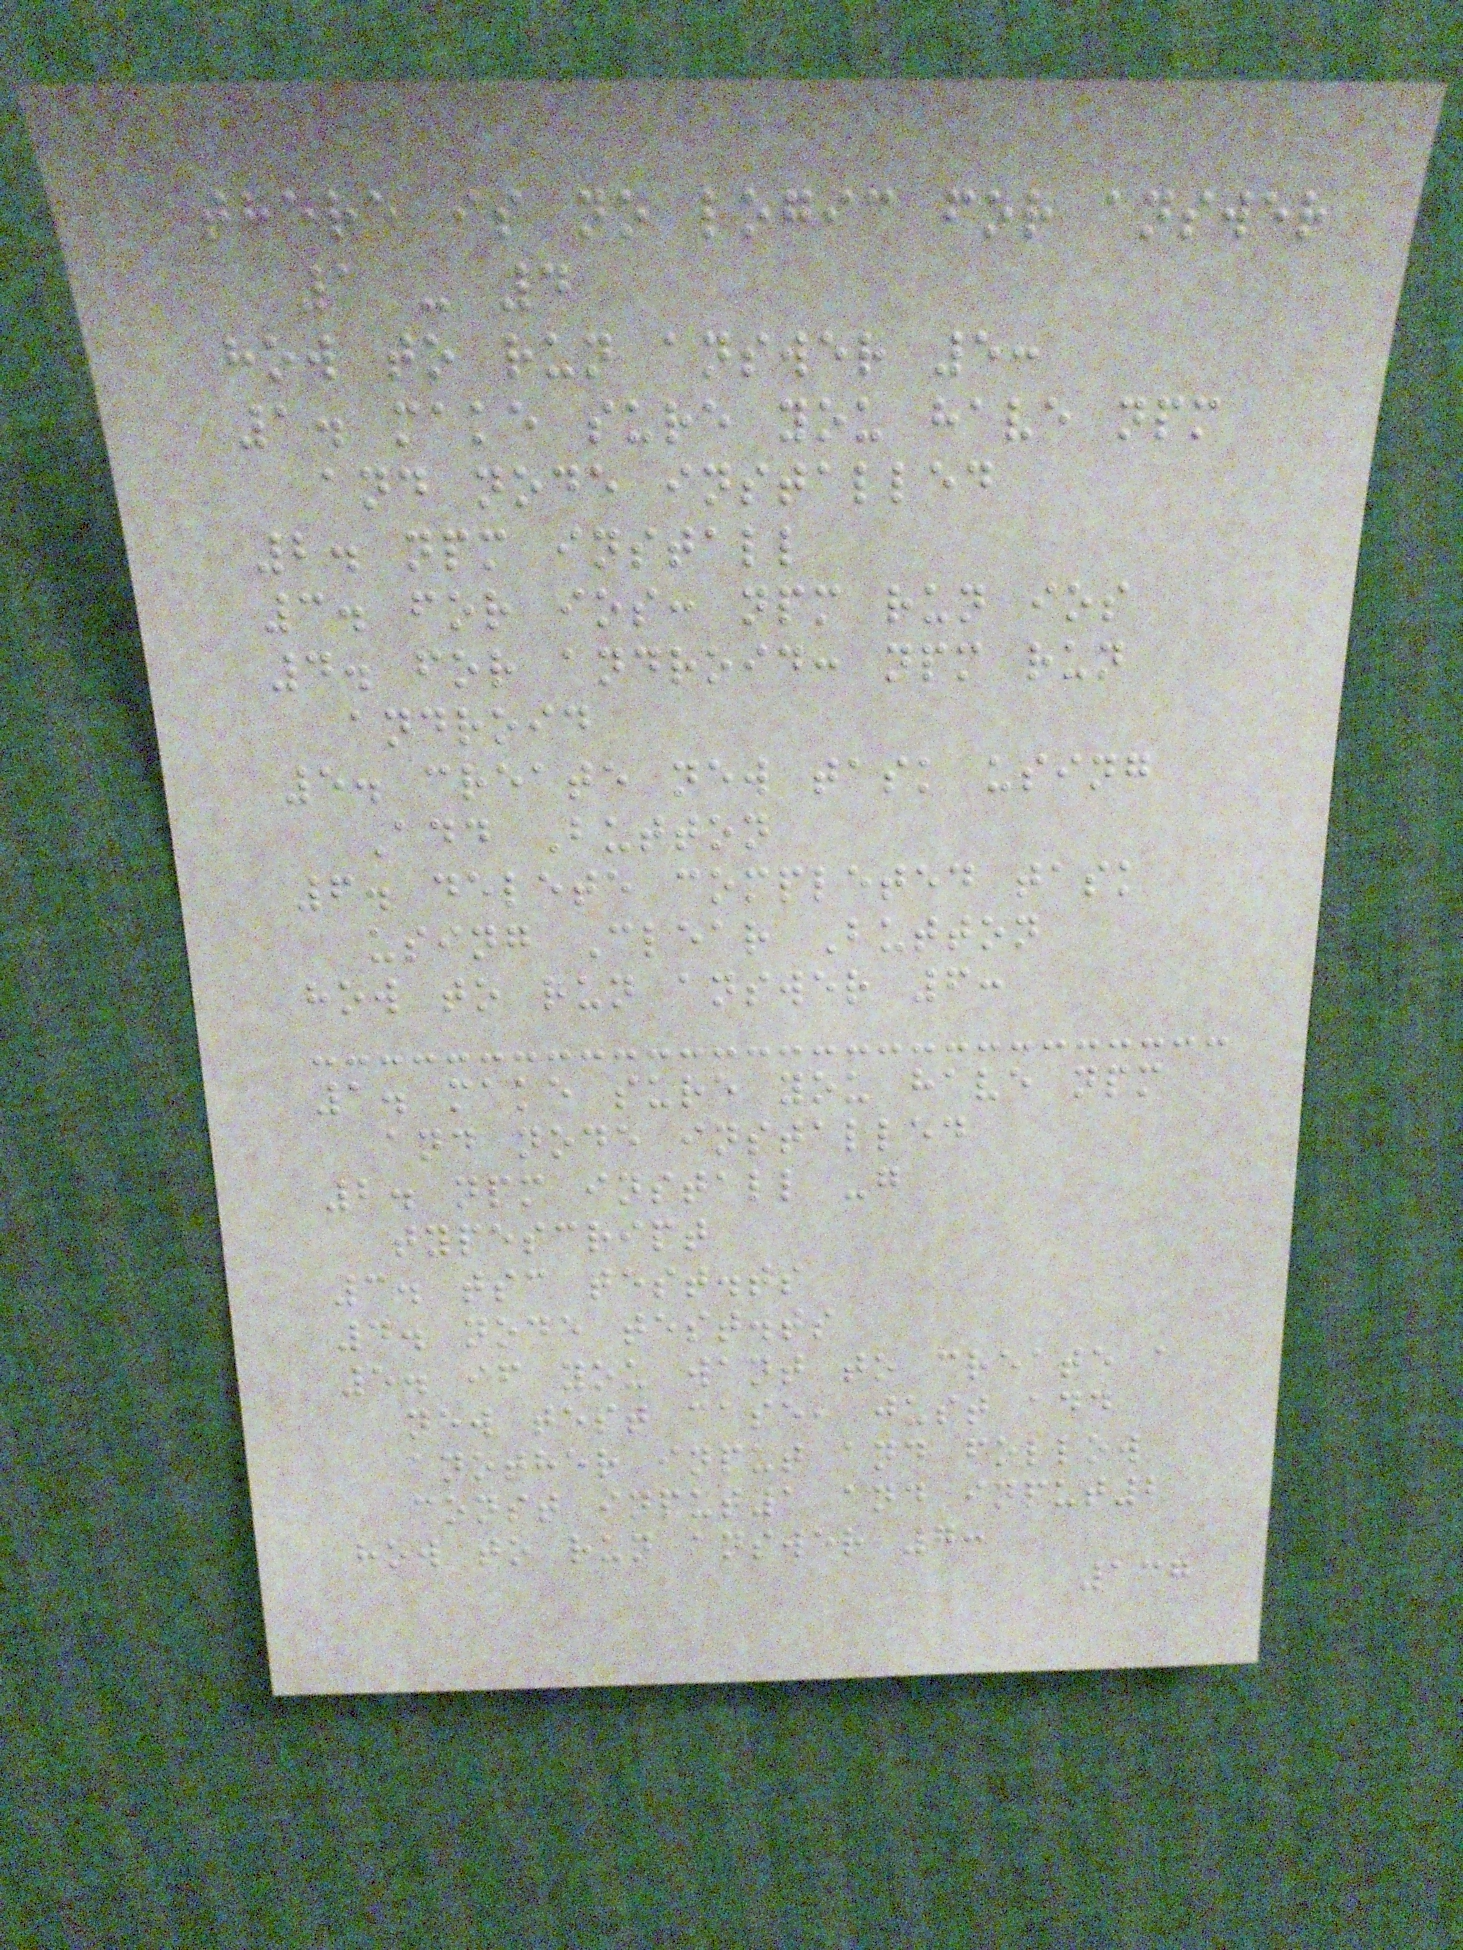there is no logic for answer
1 - 4
how to run answer 5:
1. make sure you have npm
and node installed
2. npm install
3. for ios: npm run ios
4. for android: npm run
android
5. create new task using
Add Button
6. delete completed task
using Clear Button
how to run answer 6:
1. make sure you have npm
and node installed
2. npm install -g
typescript
3. tsc test.ts
4. node test.ts
5. if you want to create a
new test case, just add
another input and follow
const input1 and input2
how to run answer 7:
137
